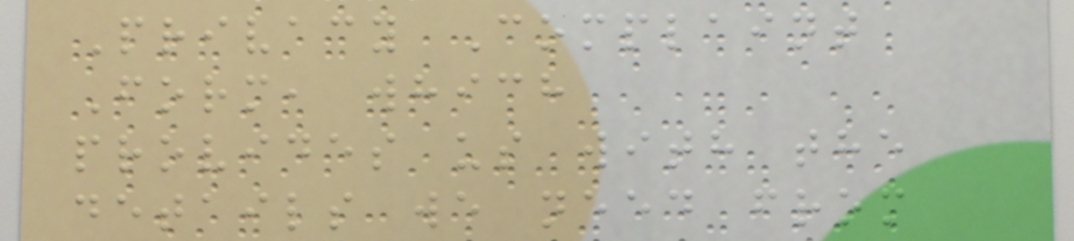Privacy Complaint
Form, which
provides us with the
details we need from
